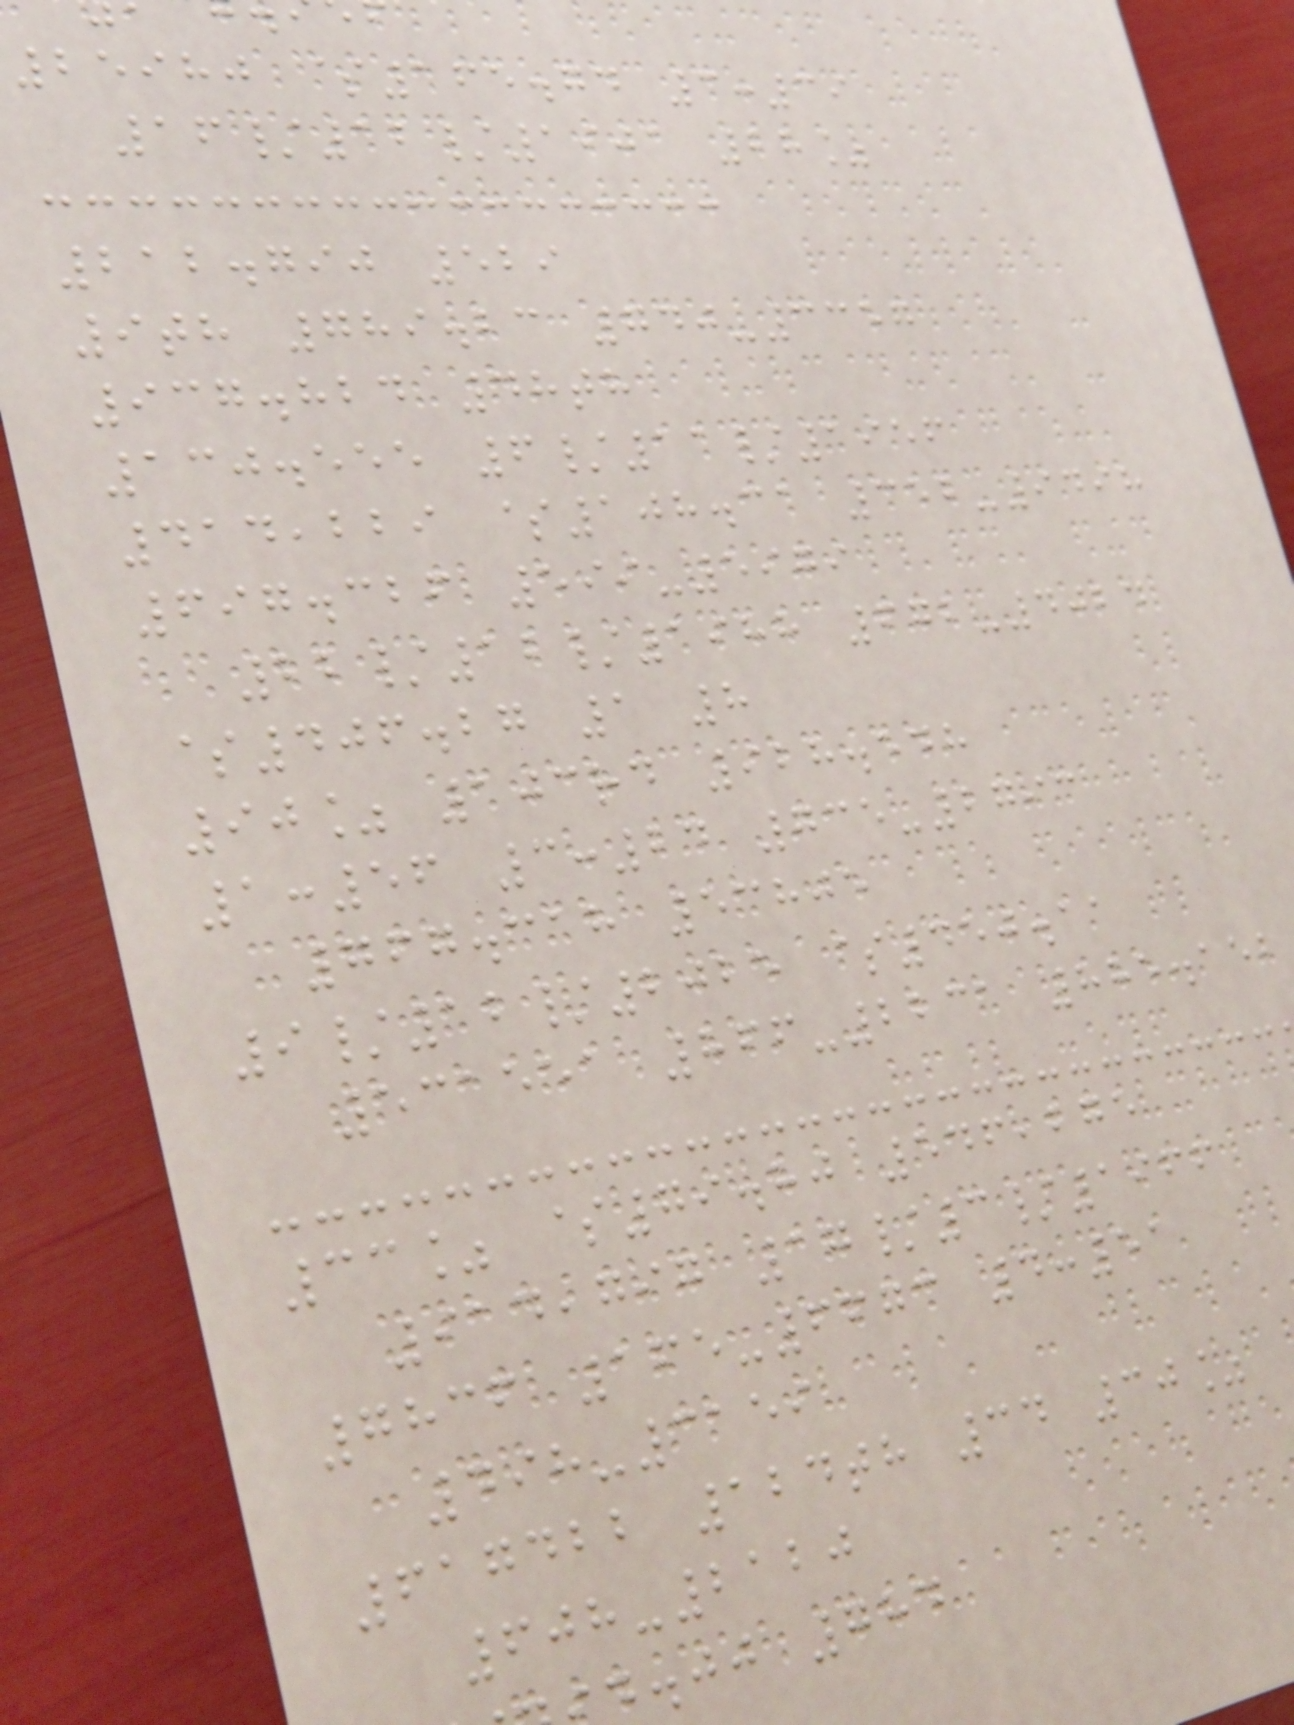25980 $165.74 3:39
16/12/1901 28%
212.790 529
9th 789.23 740-3357
937.824 48th
130.555 6/11/1956
414,229 $108.31 352-9498
697.326 599-5979
22/12/1988 672-4024
$406.27 1 8
90% 103rd 928.548
1:56 3:24 735-2793
767.318 53805
9/12/2025 $450.11
531551 866-2231 885.152
33% $79.80 546,275
914,797 17/3/1966
7836 165-6673 4:51
498-3159
617422 124th 34 30%
608-2120
.jj 784
